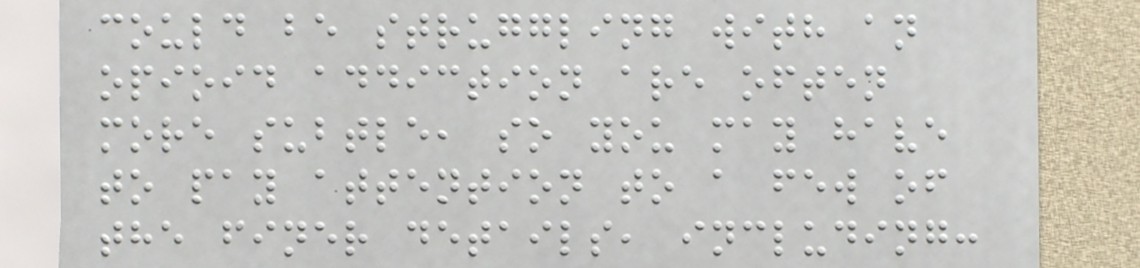could be struggling with an
opioid addiction are often
more subtle, so you may have
to pay attention to a few of
the finer details, including:
